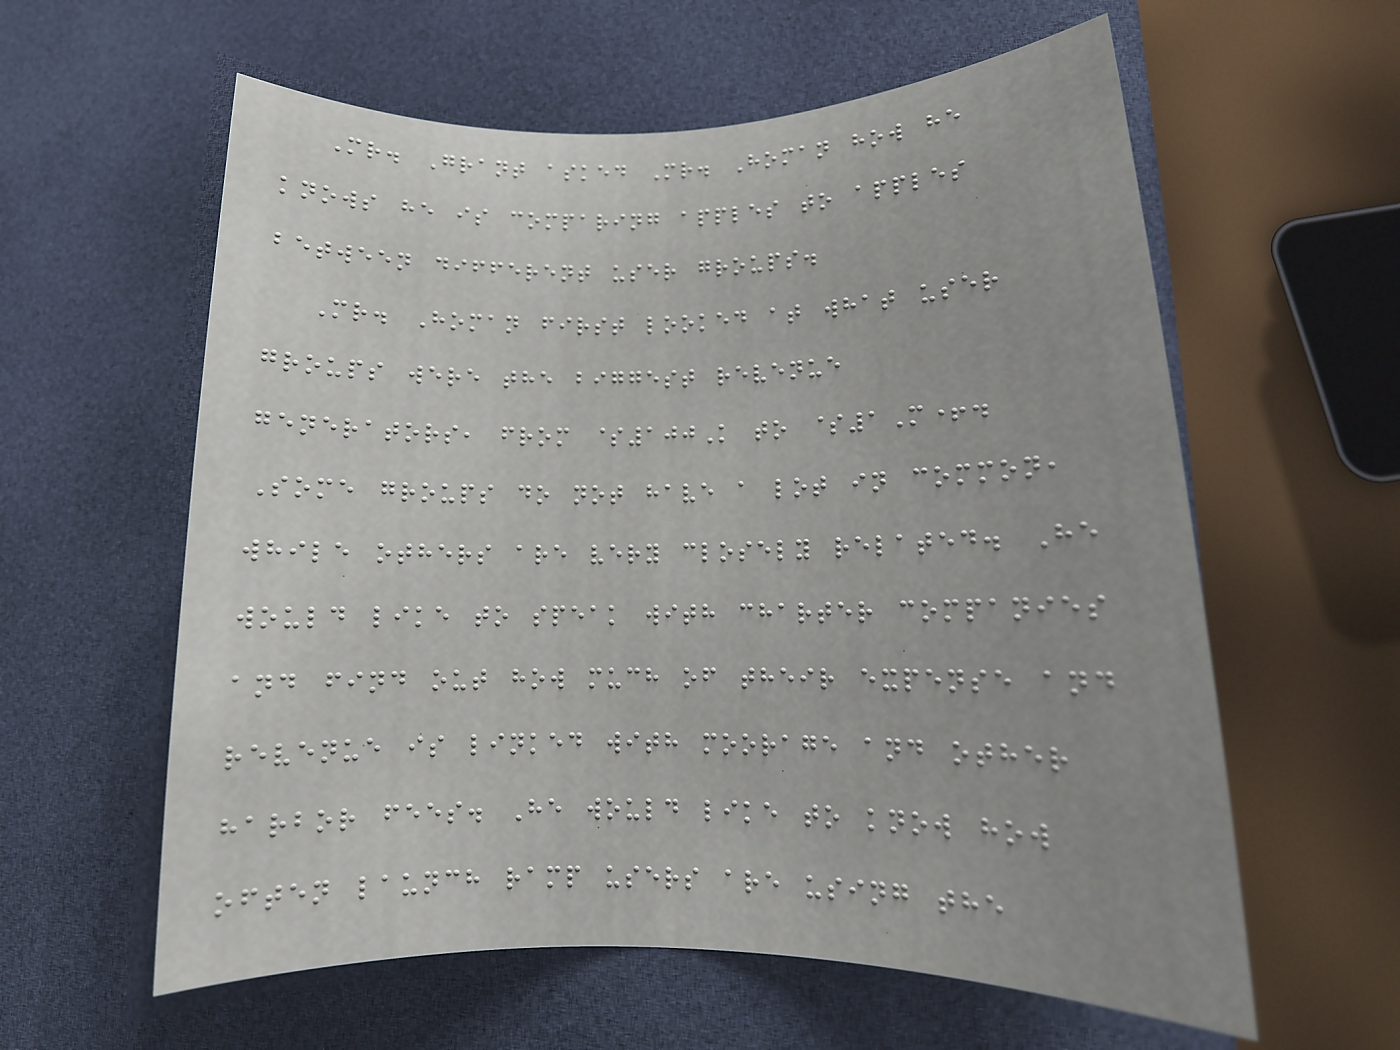Mr. Grant asked Mr. Homan how he
knows he is comparing apples to apples
between different user groups.
Mr. Homan first looked at what user
groups were the biggest revenue
generators, from $100K to $1M+.
Some groups do not have a lot in common,
while others are very closely related. He
would like to speak with charter companies
and find out how much of their expense and
revenue is linked with moorage and other
harbor fees. He would like to know how
often launch ramp users are using the
